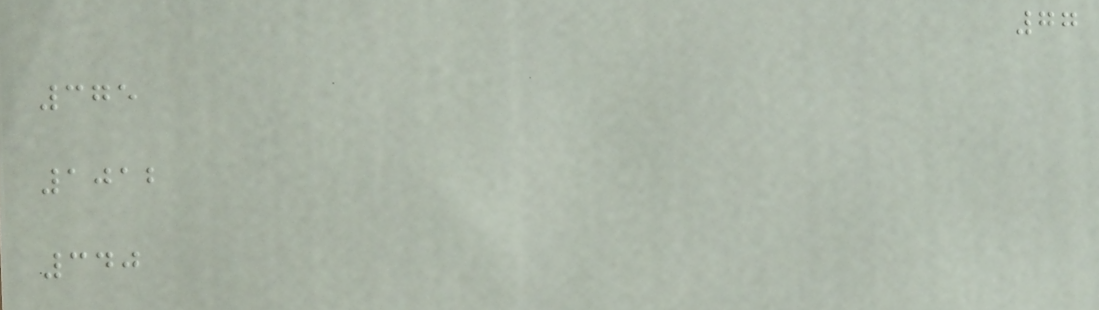77
375
1012
340
